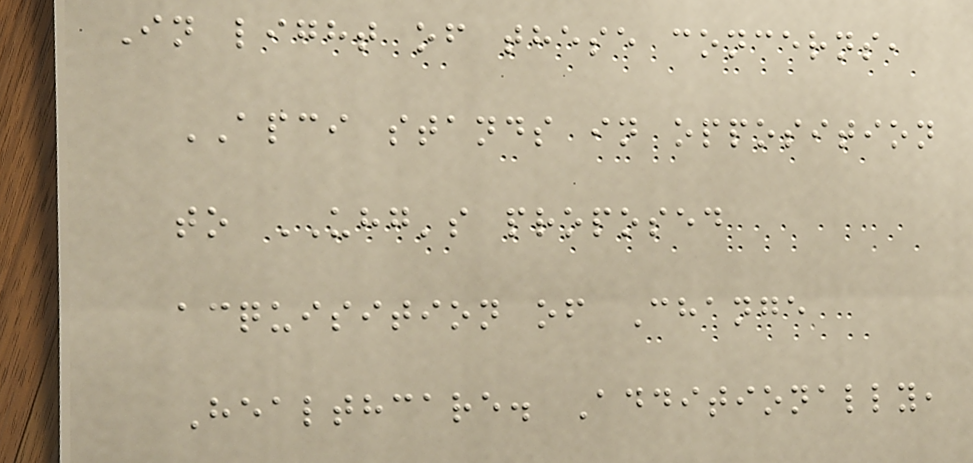In light of these concerns,
APCI stands in opposition
to UHG's proposed
acquisition of Change
Healthcare. Additionally,
